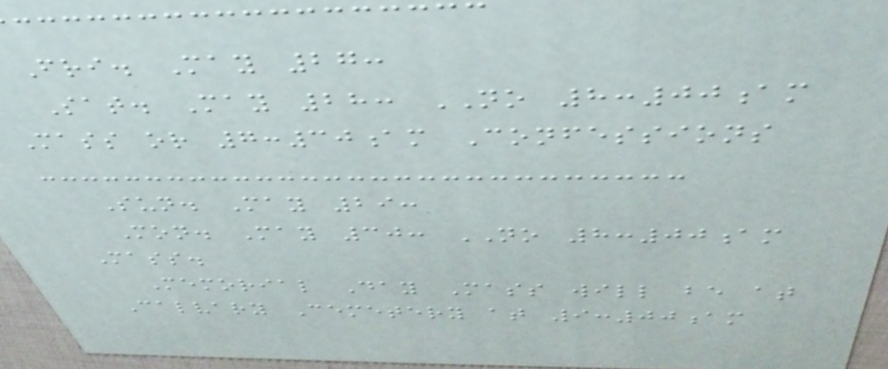Fri. May 27:
Sat. May 28: NO 8:00am
Mass or 7:30am Confessions
Sun. May 29:
Mon. May 30: NO 8:00am
Mass.
Memorial Day Mass will be at
Calvary Cemetery at 9:00am
